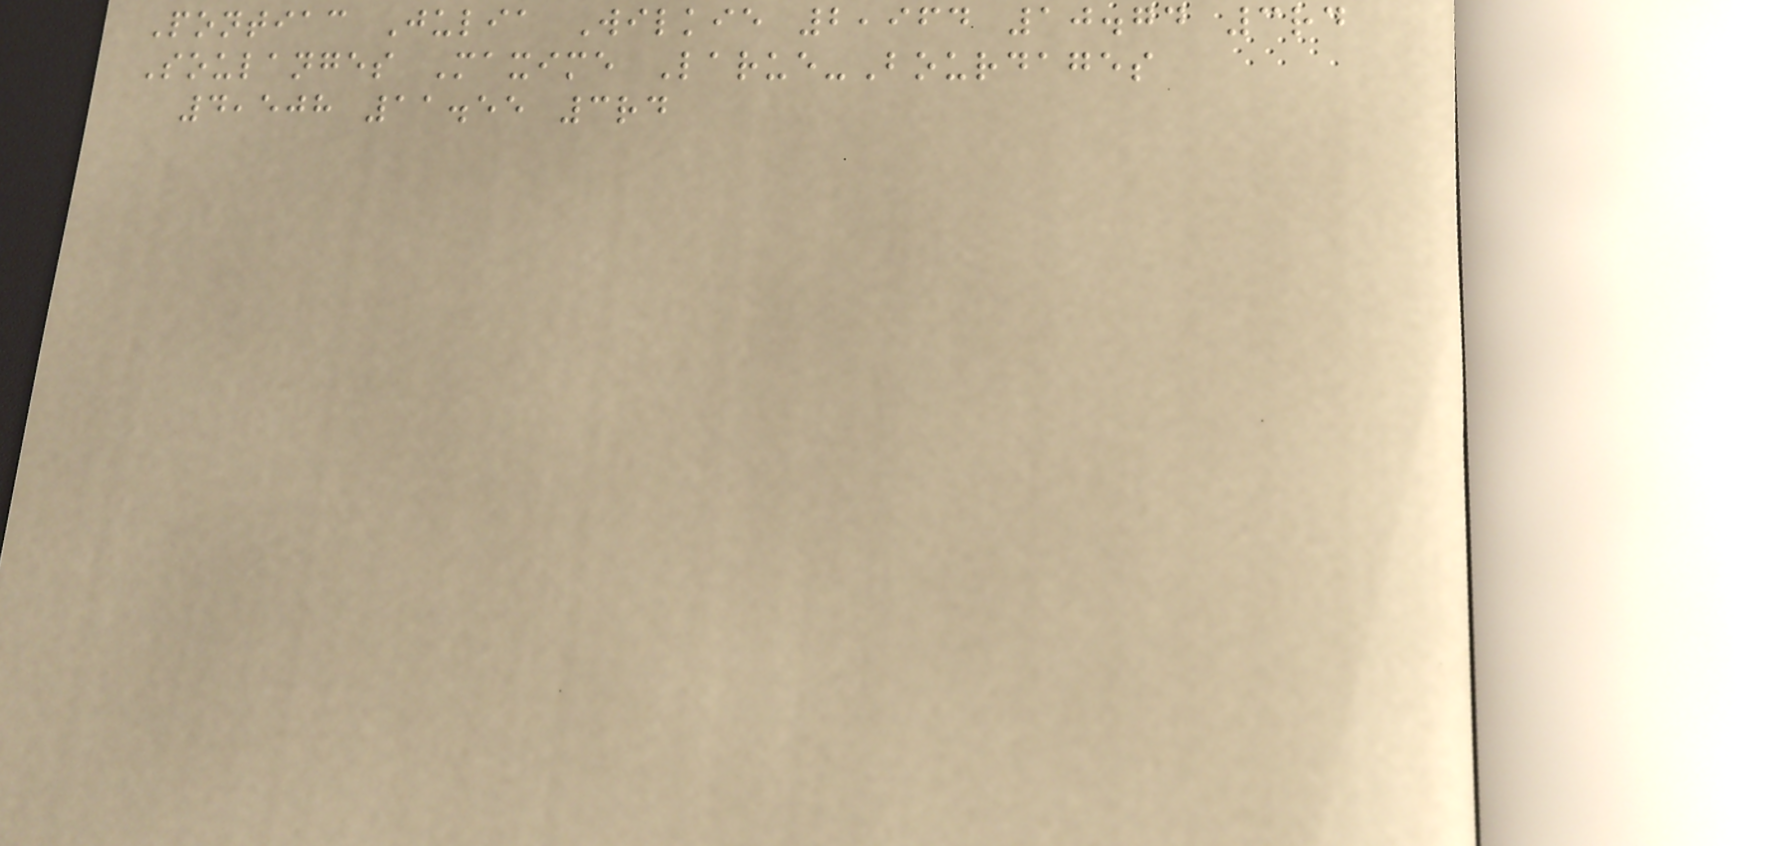Pontiac Julia Wilkie 2,964 10.74 3rd
Soulanges Maxime Larue-Bourdages
4,508 11.55 3rd
